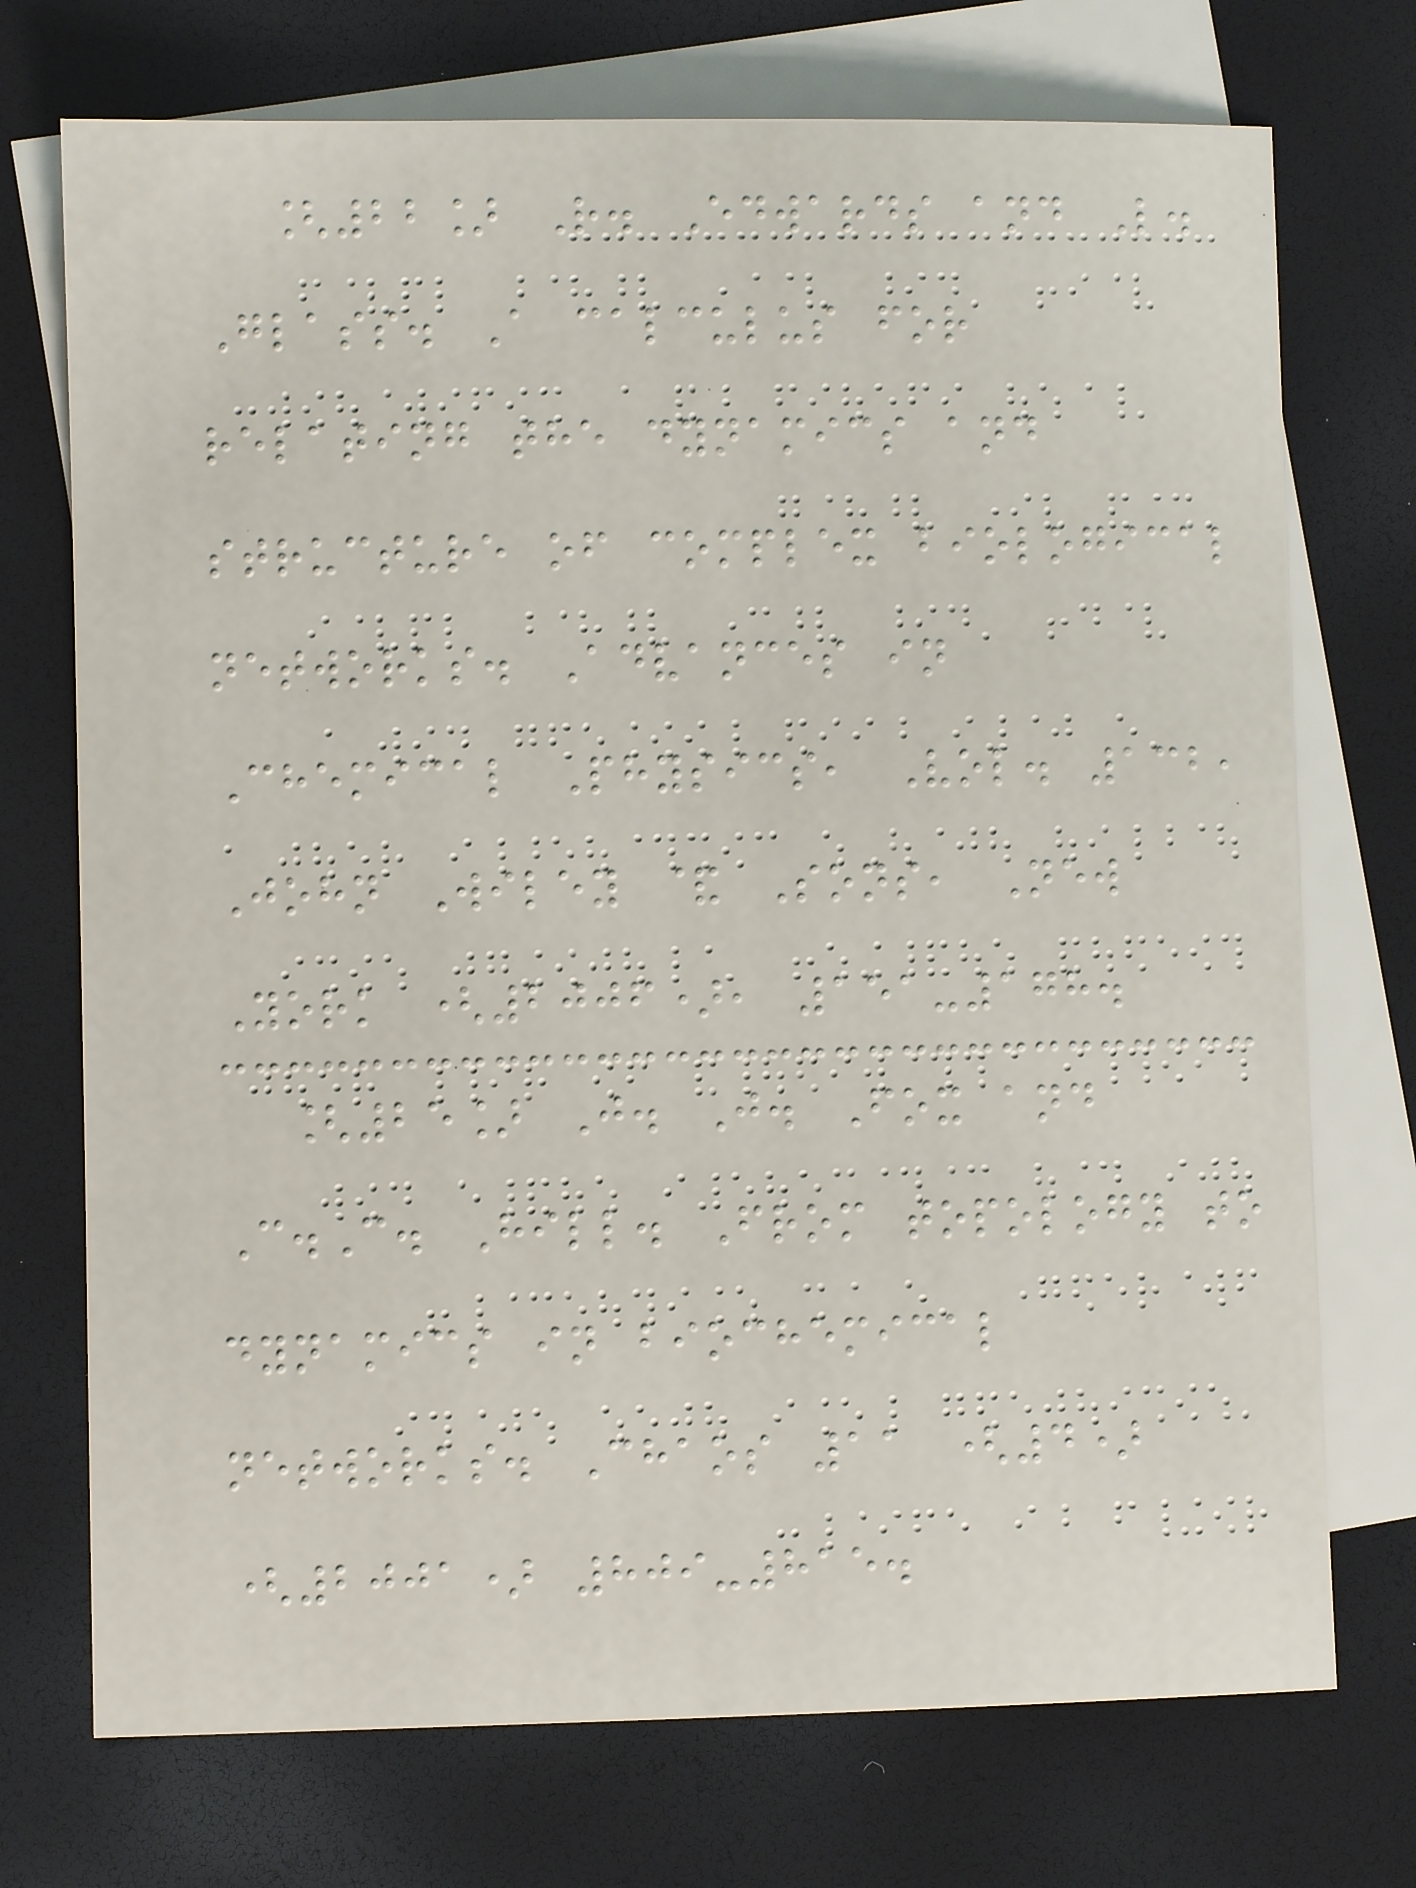[22] R. Edwards and L.
Glass. A calculus for
relating the dynamics and
structure of complex biological
networks. Advances in
Chemical Physics, Vol. 132,
John Wiley & Sons, New
York (2006), 151-178.
[25] J. J. Fox and
C.C. Hill. From topology to
dynamics in biochemical
networks. Chaos 11 (4)
(2001) 809-815.
